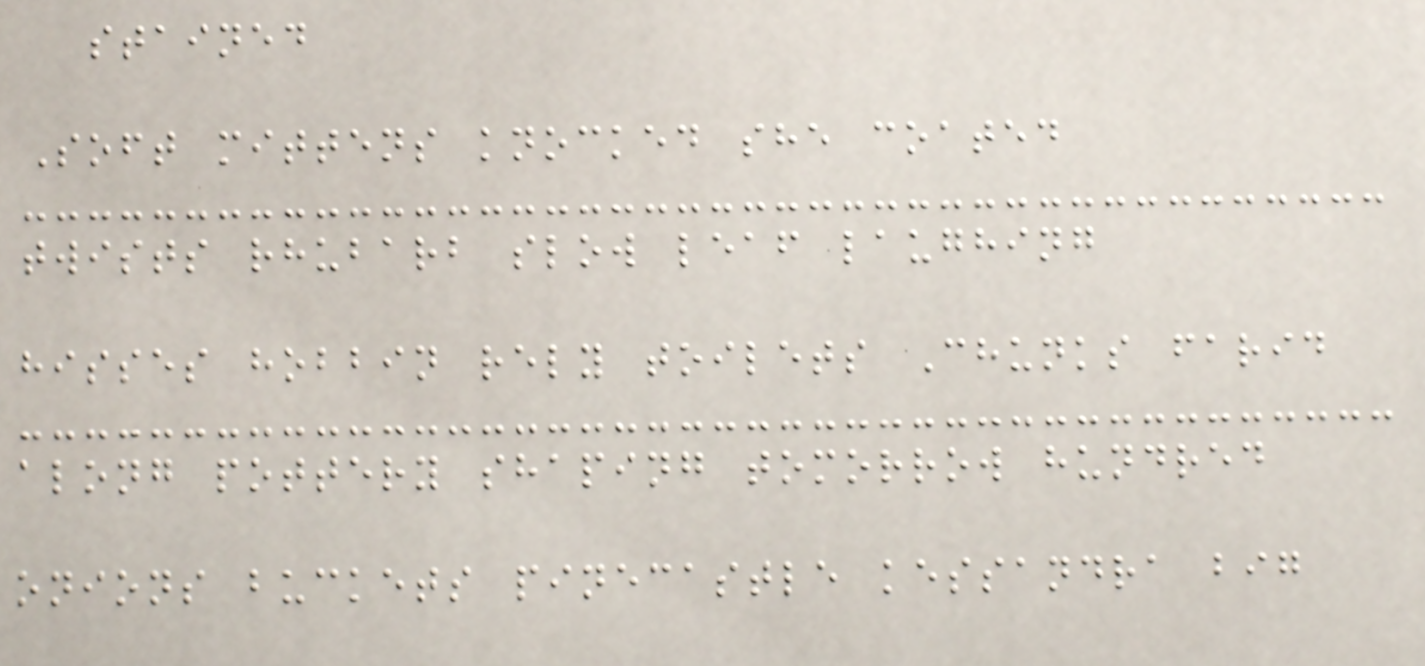stained
Soft mittens knocked she coated
twists rhubarb slow leaf laughing
hisses hobbin rely toilets Chunks farid
along pottery shaping tomorrow hundred
onions buckets pinecastle kessandra big
